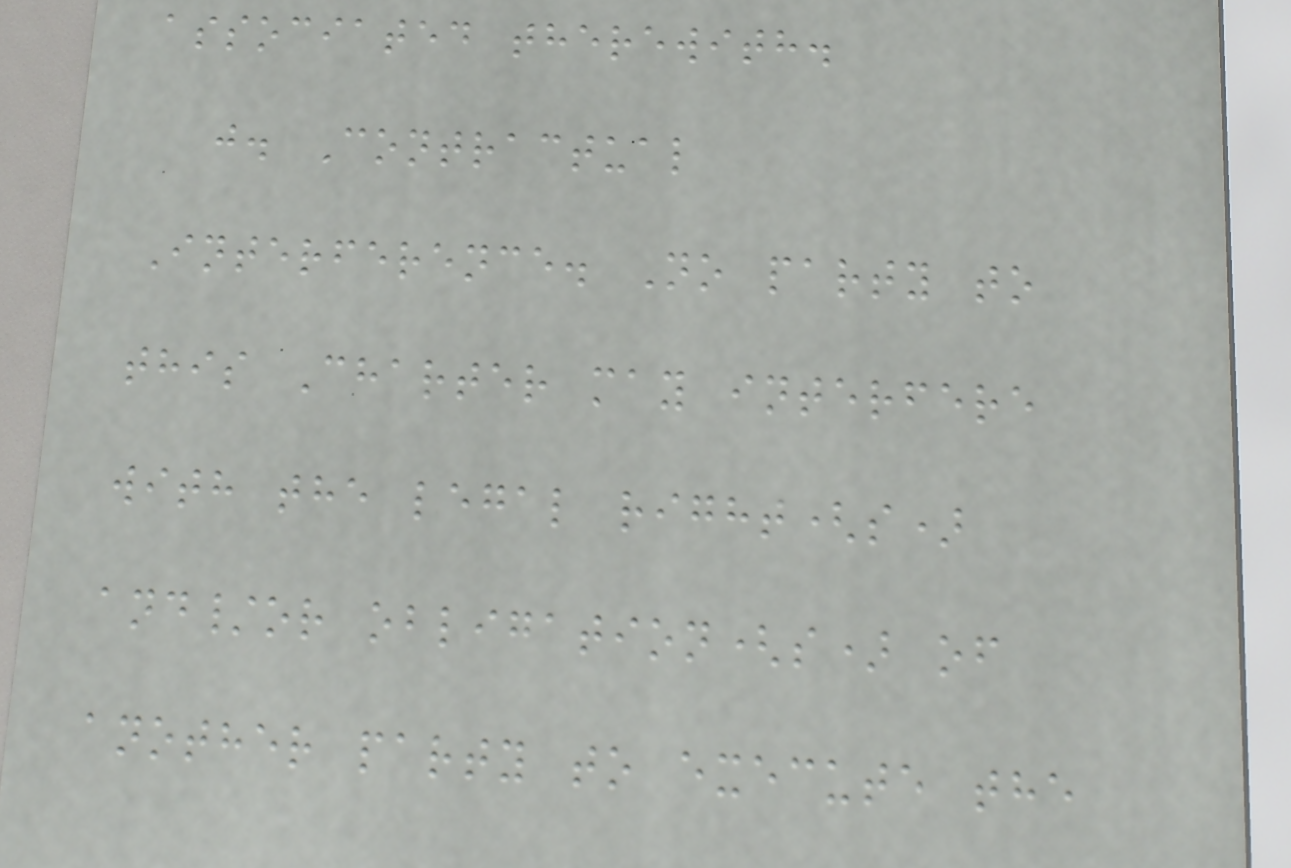associated therewith.
j. Contractual
Interference. No party to
this Charter may interfere
with the legal right(s)
and/or obligation(s) of
another party to execute the
